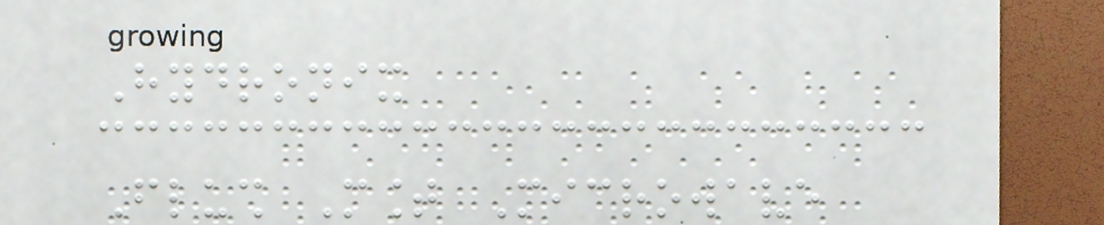Hydronix
Flush Mount Microwave
